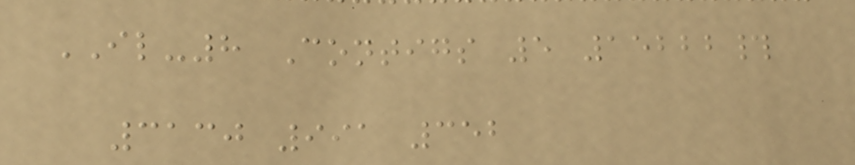IL-8 Contigs 5 15222#
3130 991 352
